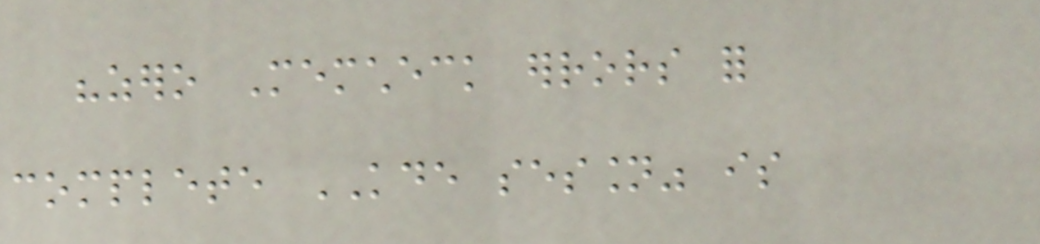"zero Memcheck errors for
complete KDE session" is
